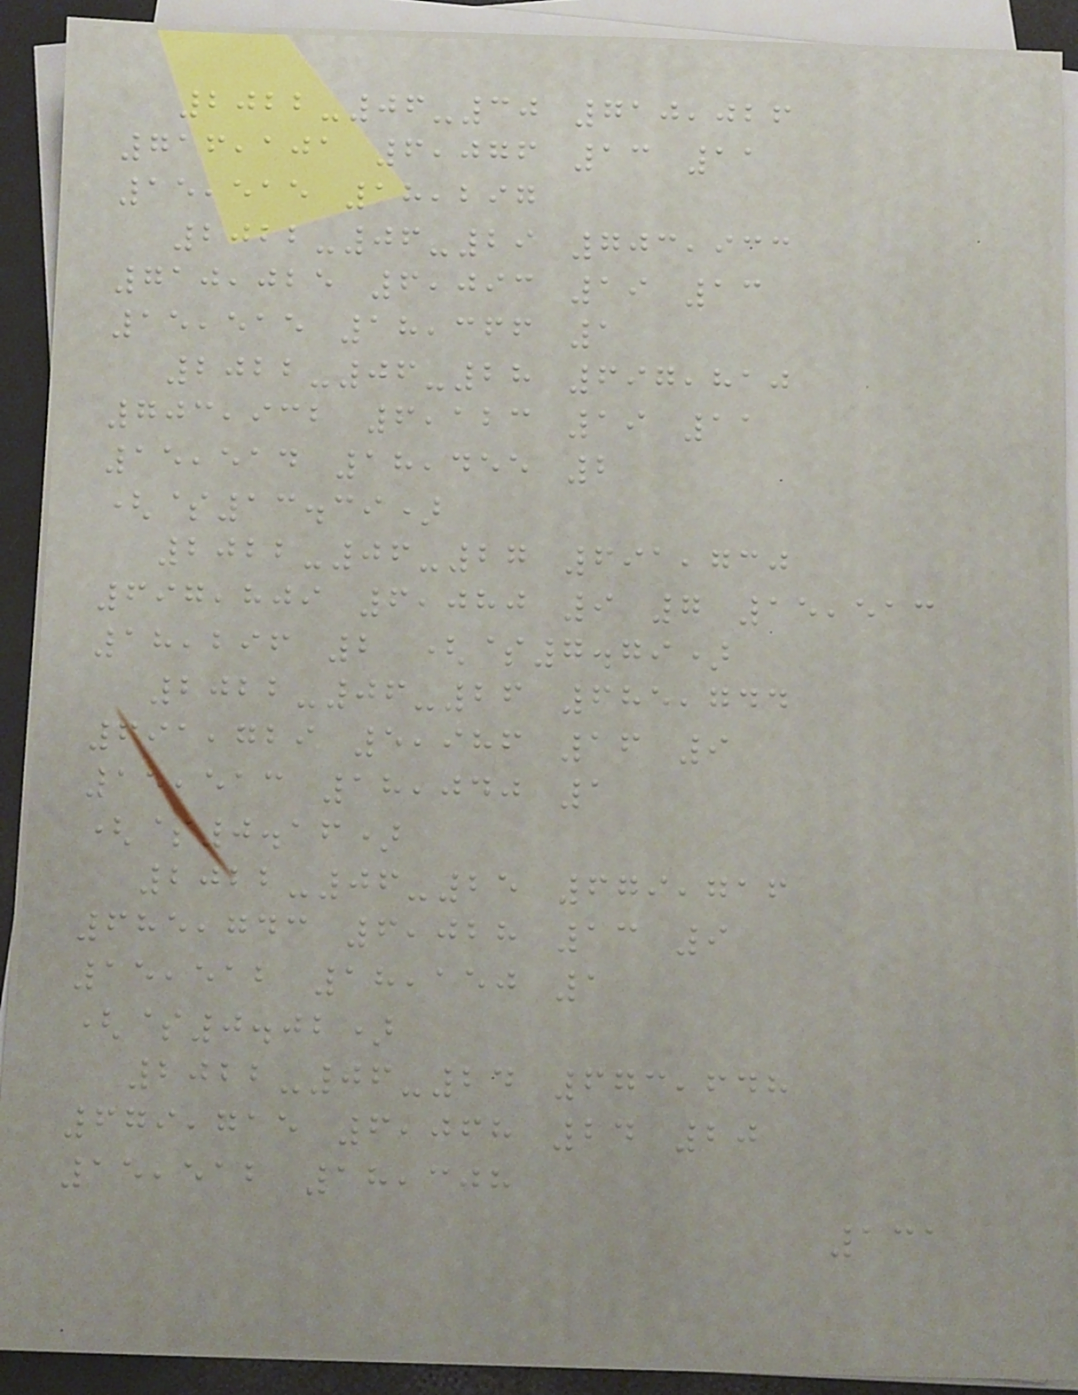2022-06-30 710,026
716,101 6,076 13 11
15,515 18,297
2022-06-29 703,933
710,025 6,093 19 13
15,515 18,366 1
2022-06-28 697,810
703,932 6,123 19 11
15,514 18,455 2
($13.39)
2022-06-27 691,730
697,809 6,080 9 7 15,513
18,296 2 ($7.79)
2022-06-26 685,744
691,729 5,986 16 9
15,513 18,040 1
($0.16)
2022-06-25 679,716
685,743 6,028 13 9
15,512 18,150 1
($0.02)
2022-06-24 673,648
679,715 6,068 24 20
15,512 18,308
131
